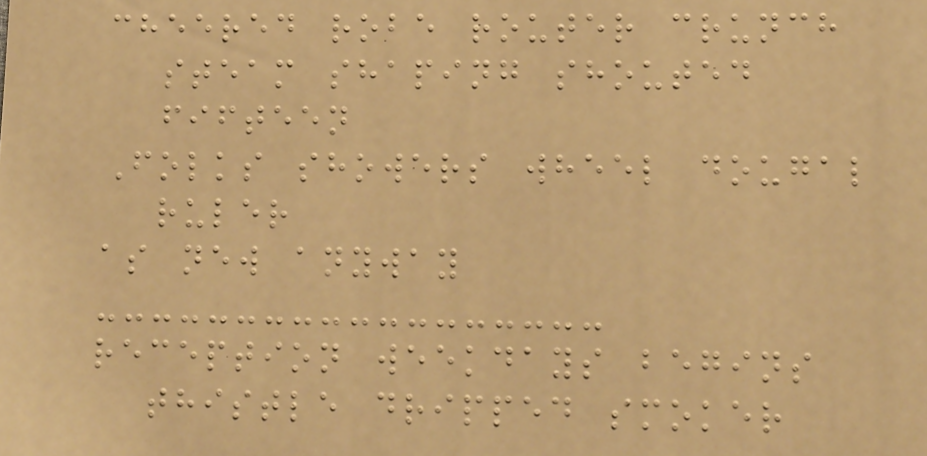cheered robe router crunch
steam shaping shouted
fifteen
Folks showers wheel dougal
ruler
as new anyway
reception weekdays begins
thistle dripped smoker
